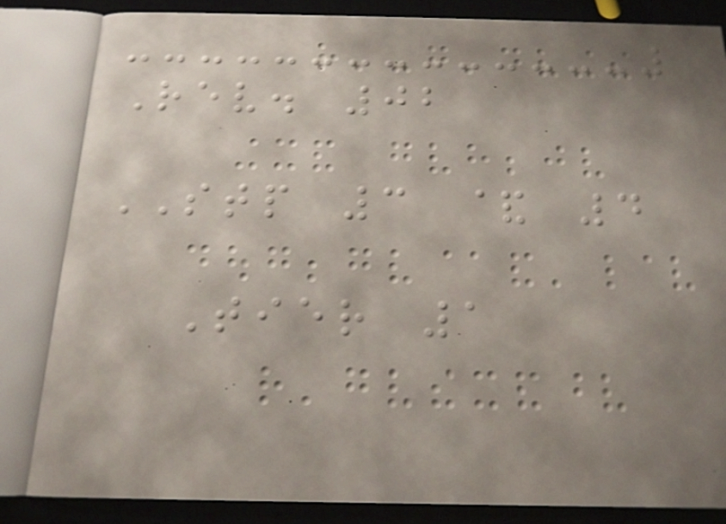Rev. 02
STP 3 & 4
Tier 1
